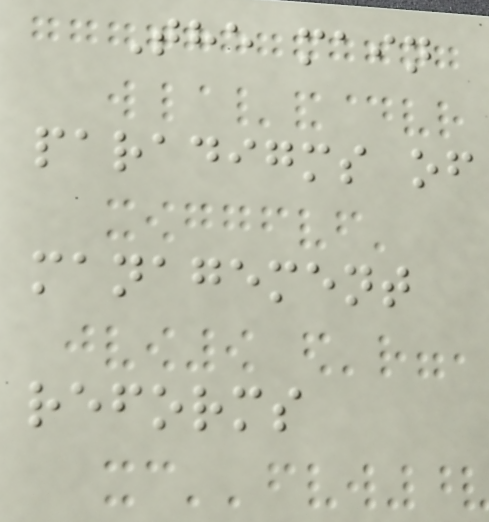The main
paradigms of
management
reforms
